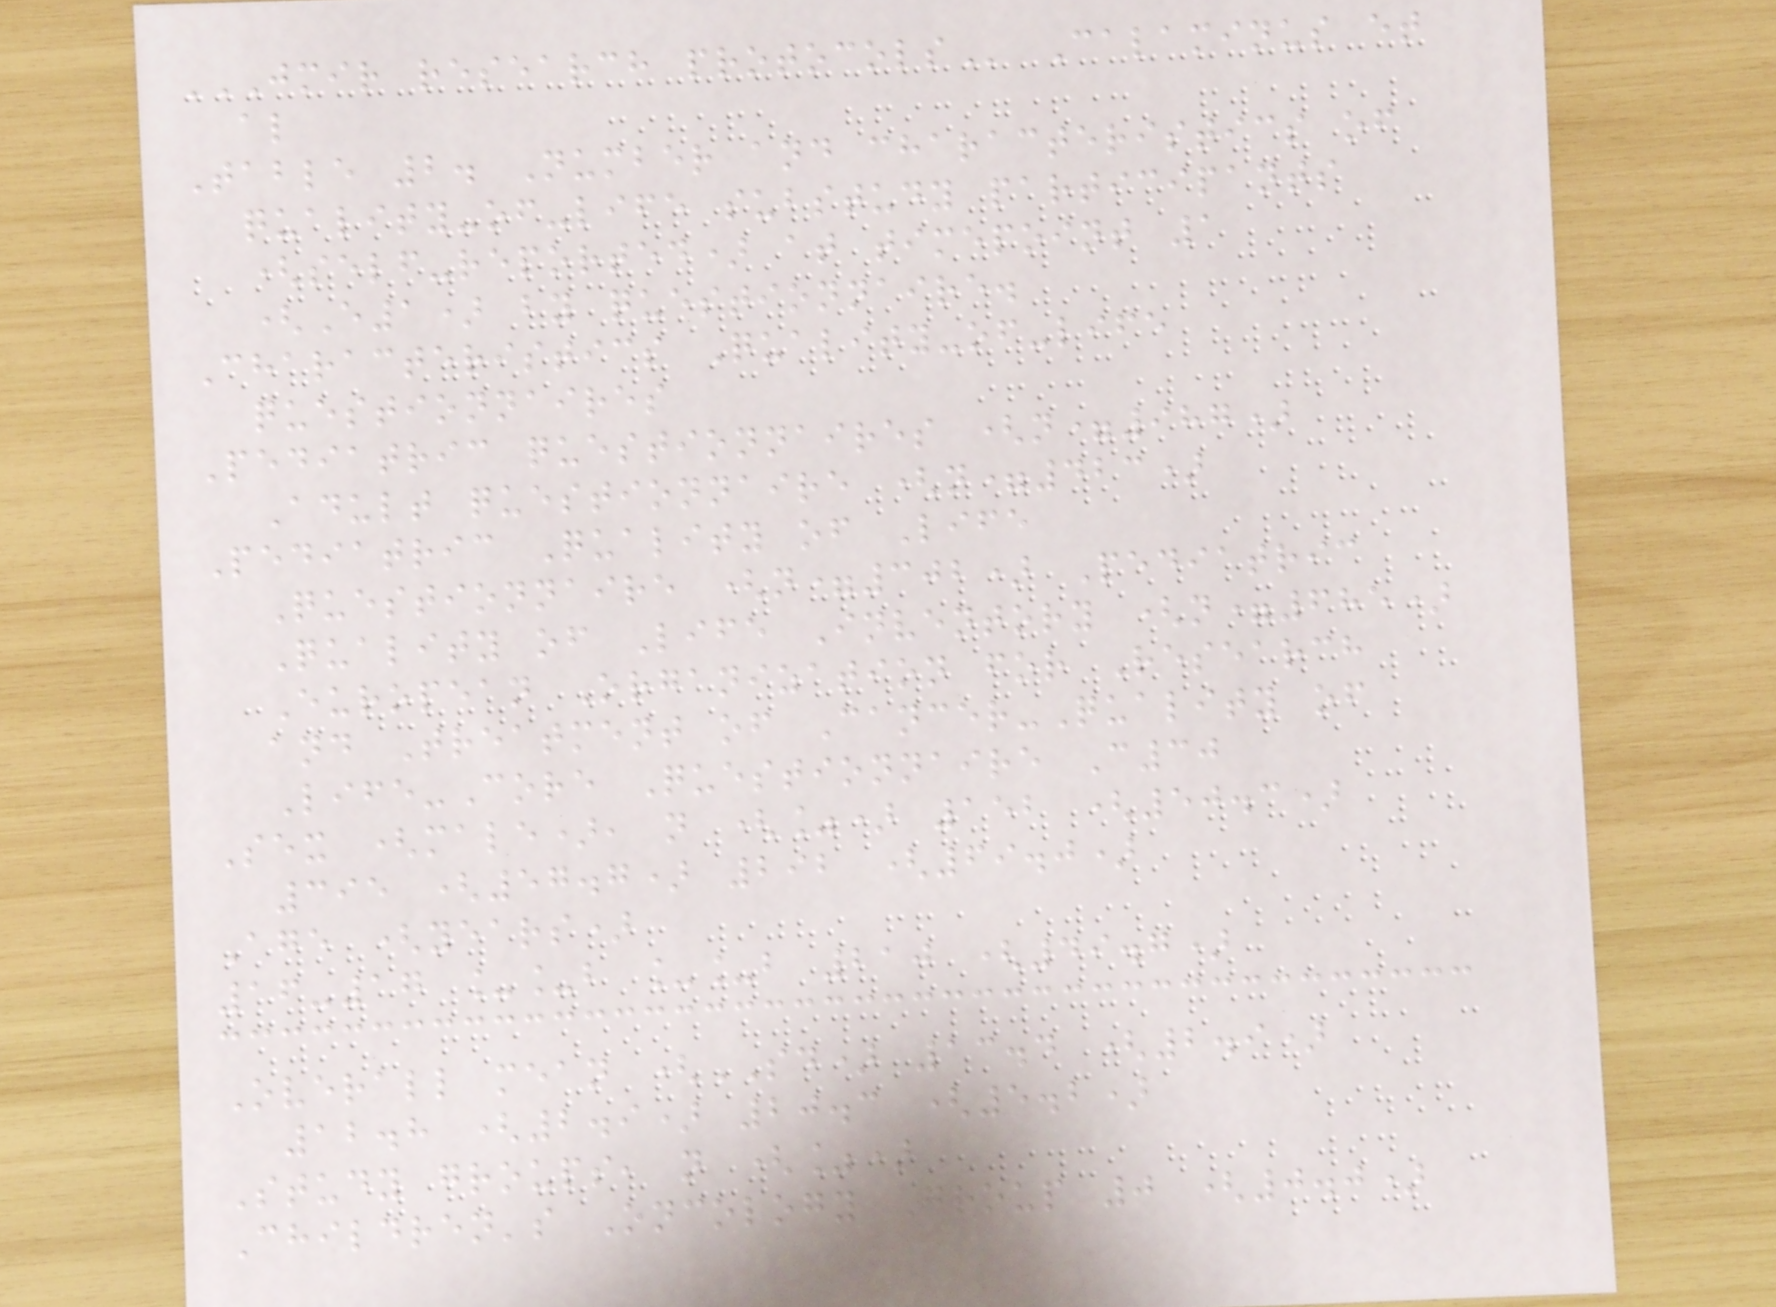JMIR RESEARCH PROTOCOLS Calaminus et
al
Table 2. Number and characteristics of
quality-of-life substudy participants
(self-reported) at timepoint 1
(E1) by questionnaire.
Characteristics Quality-of-life
questionnaires
Pediatric questionnaires (n=987)
Adult questionnaire (n=423)
Pediatric Quality of Life
Questionnaire (n=302) Pediatric
Quality of Life Inventory (n=685)
European Organization for Research
and Treatment of Cancer-Quality of
Life-Core Questionnaire C30
Sex (male), n (%) 152 (50.3)
395 (57.7) 292 (69.0)
Age (years)
16-17 __b __b 210 (49.7)
Overall mean (SD) 13.4 (2.9)
12.8 (2.9) 20.3 (5.2)
Study groups, n (%)
Children's Oncology Group 0 (0.0)
